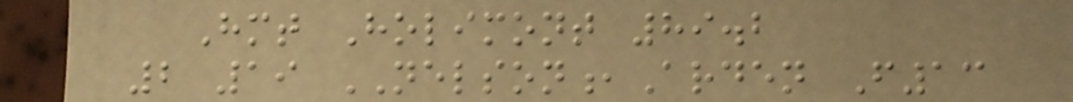Hmt Holimont 89.2
2 19 NELSON,Arden F13
